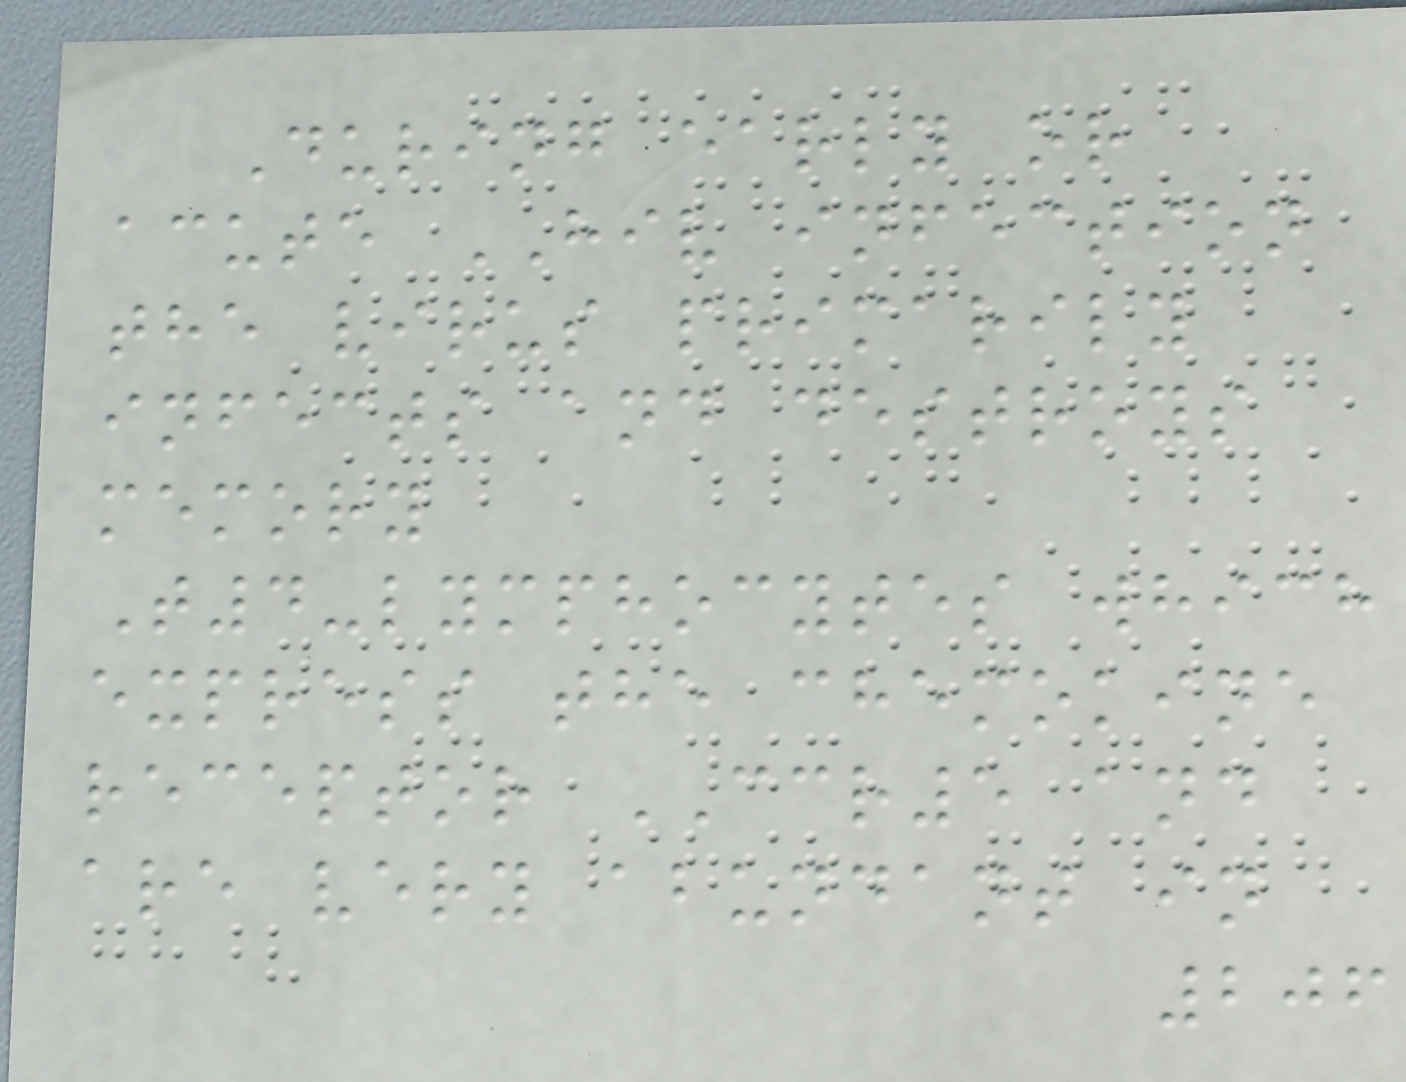During early or
acute HIV infection
the virus primarily
infects and destroys
memory
T4-lymphocytes which
express the chemokine
receptor CCR5 and
are very abundant in
206
